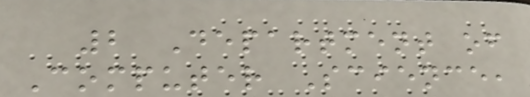2 Department of
Computer Science,
